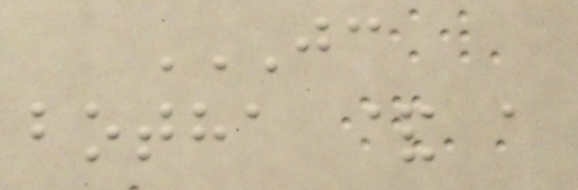JC
BOTHA & A
